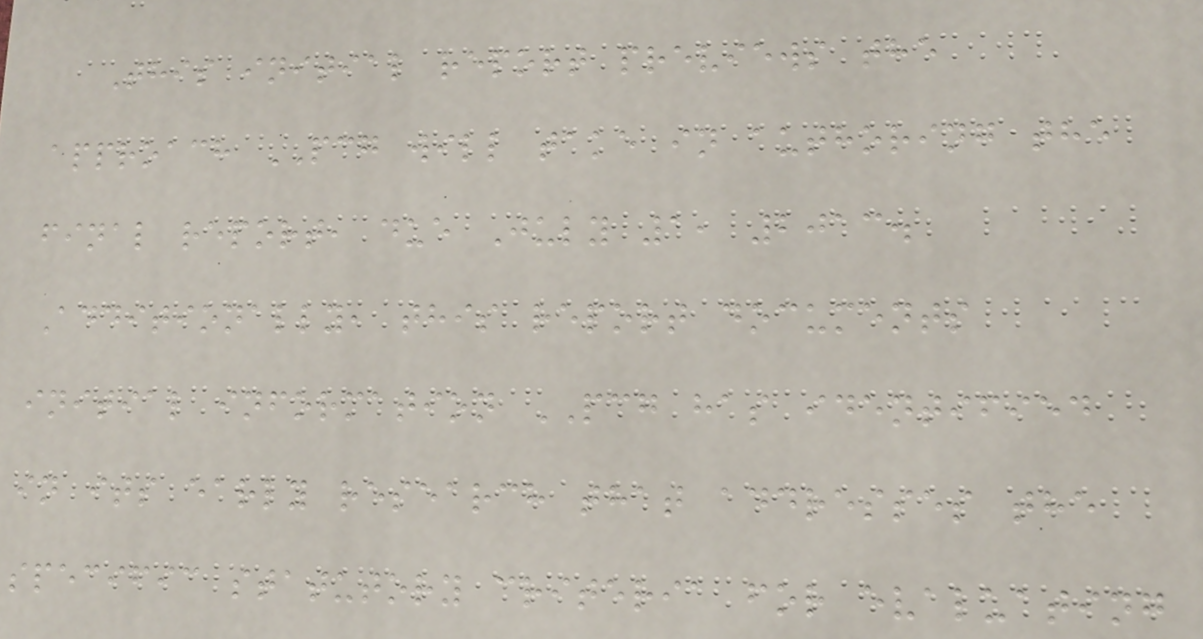This initial report previews the
approach PCG will take in authoring the
final report, due July 1, 2013.
Additionally, this report documents
initial information PCG has identified
in its early research that addresses the
specific statutory criteria for evaluating
